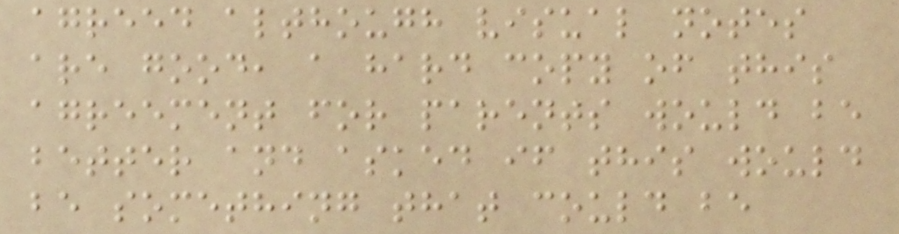agreed although visual notes
are good, a hard copy of this
agreement for parents would be
better and asked if this would
be something that could be
